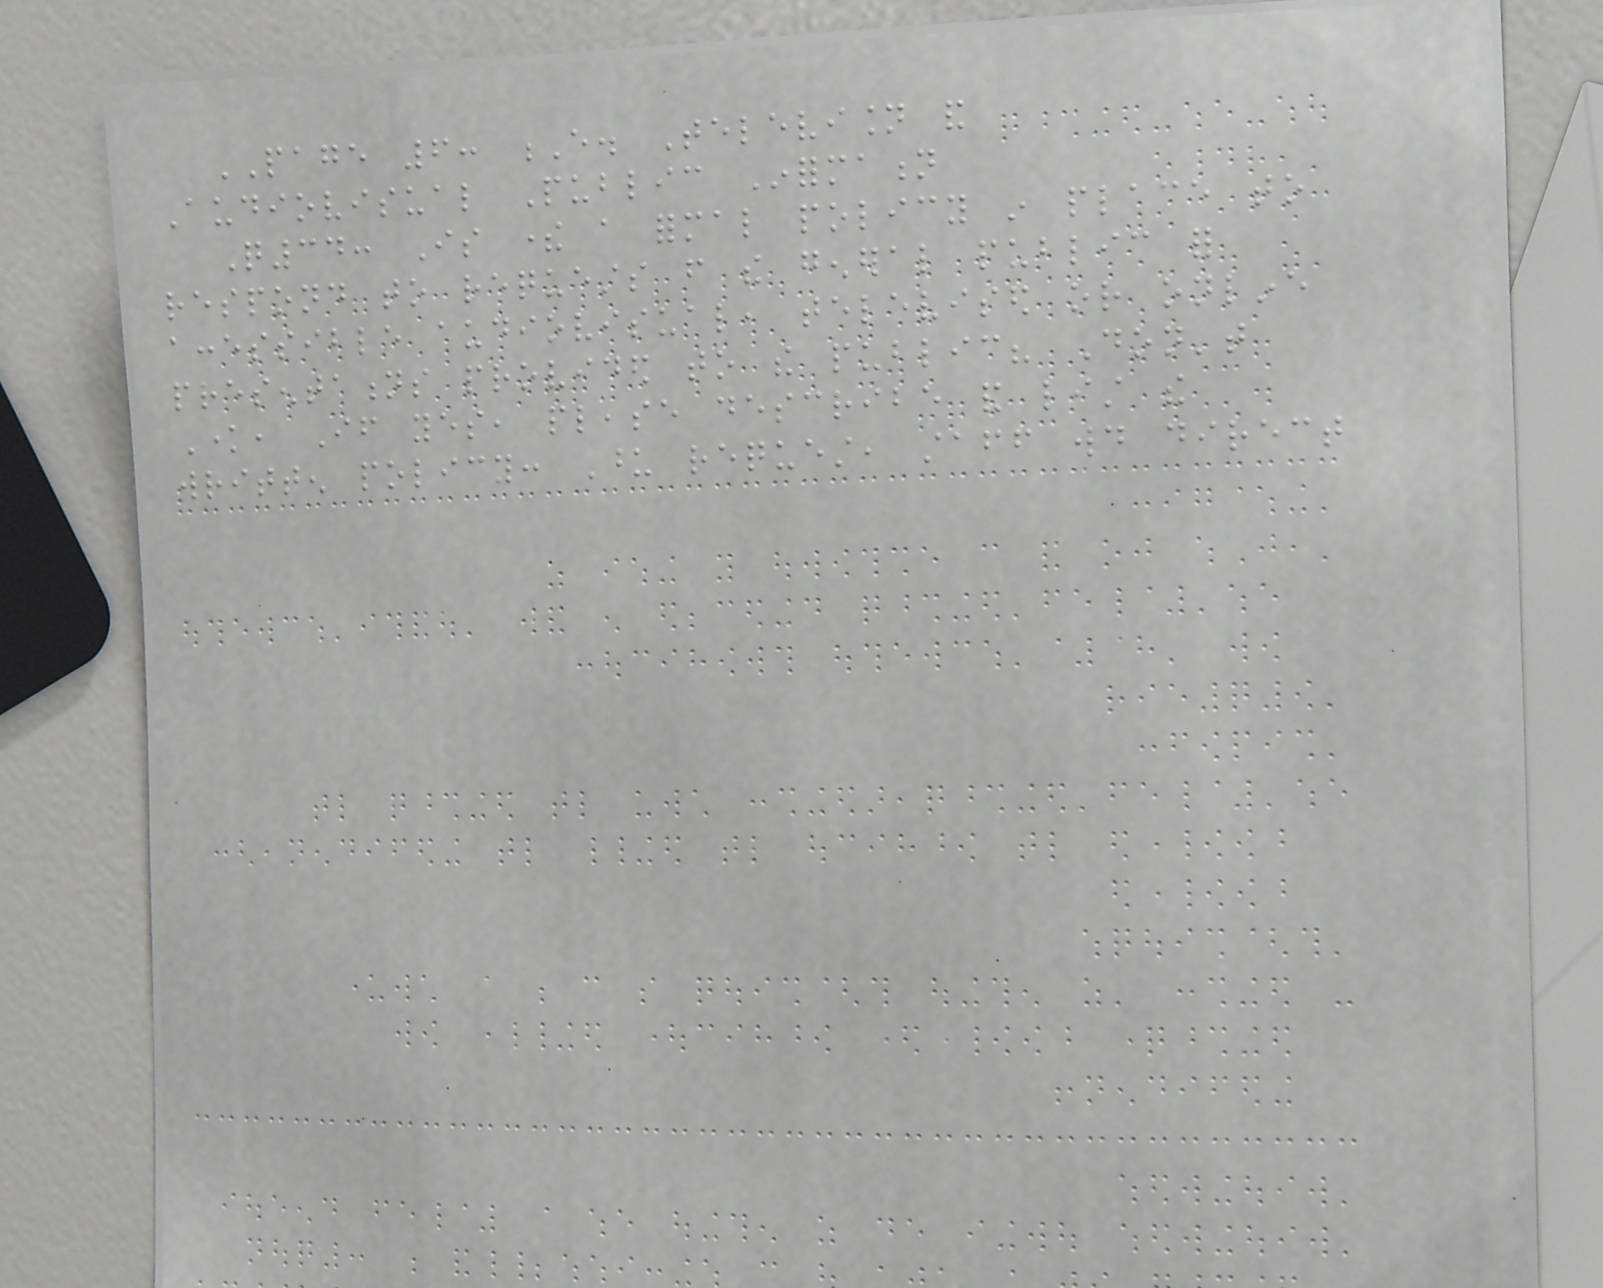PAGE 6: E. Television and
Audiovisual Public Information
Q34: Is there a formal policy in place to
respond to requests from the general public for
accessible audiovisual, televised or online
presentations provided to the public? Don't
Know, If yes, please describe and list the
written policy: Upon request, staff would direct
